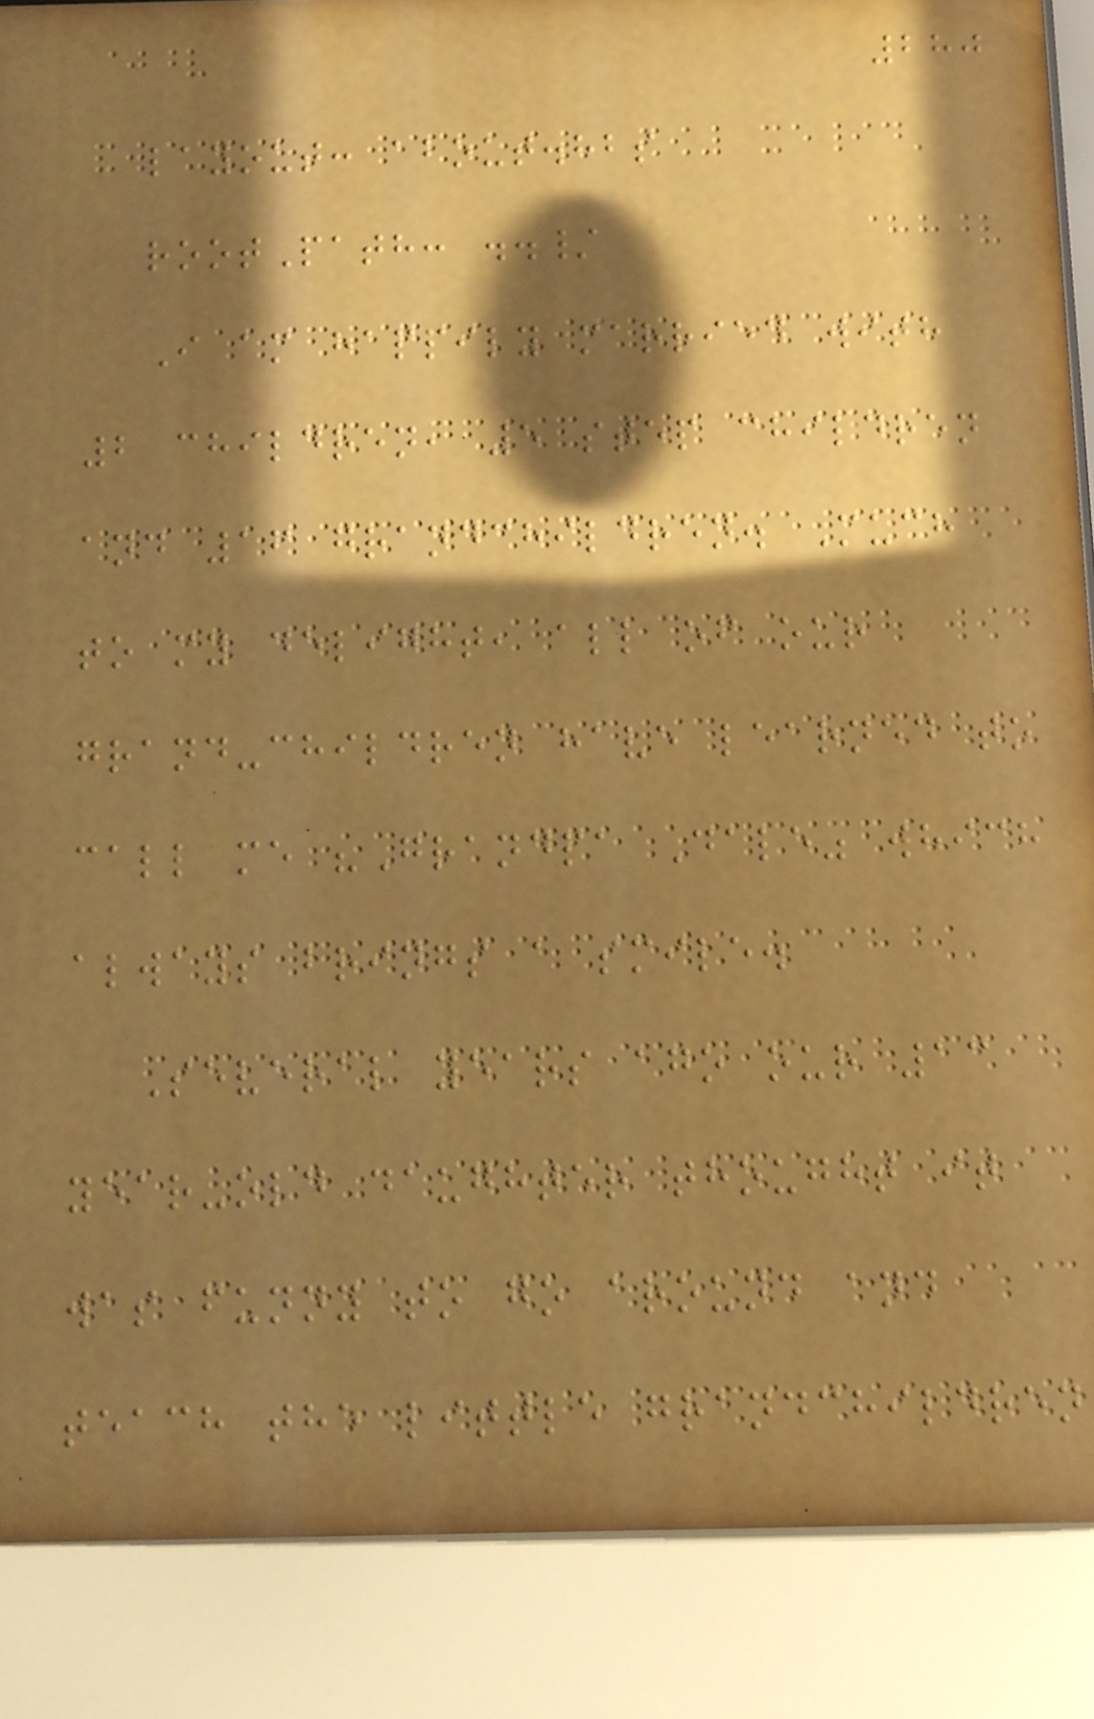280
layout: about.hbs
rootPath: ../
I am happily married with
2 children, 5 step children
and 16 grandchildren. Much
to my delight, all of our
grand-children have learned to
call me "Grandpa Dale" which
always brings a smile.
Several years ago our 13
year-old daughter thought it
was funny to go around and
teach the little grandchildren
